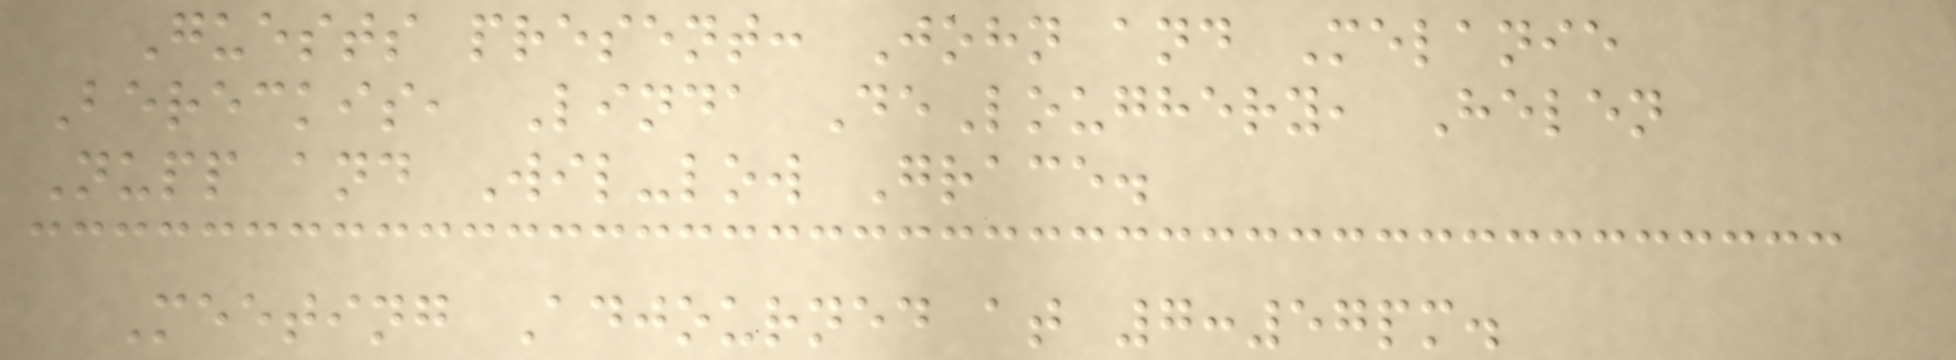Guests present: John and Melanie
Bereckis, Linda DeLoughery, Helen
Nupp and Wil-low Grace.
Meeting Adjourned at 7:57pm.
